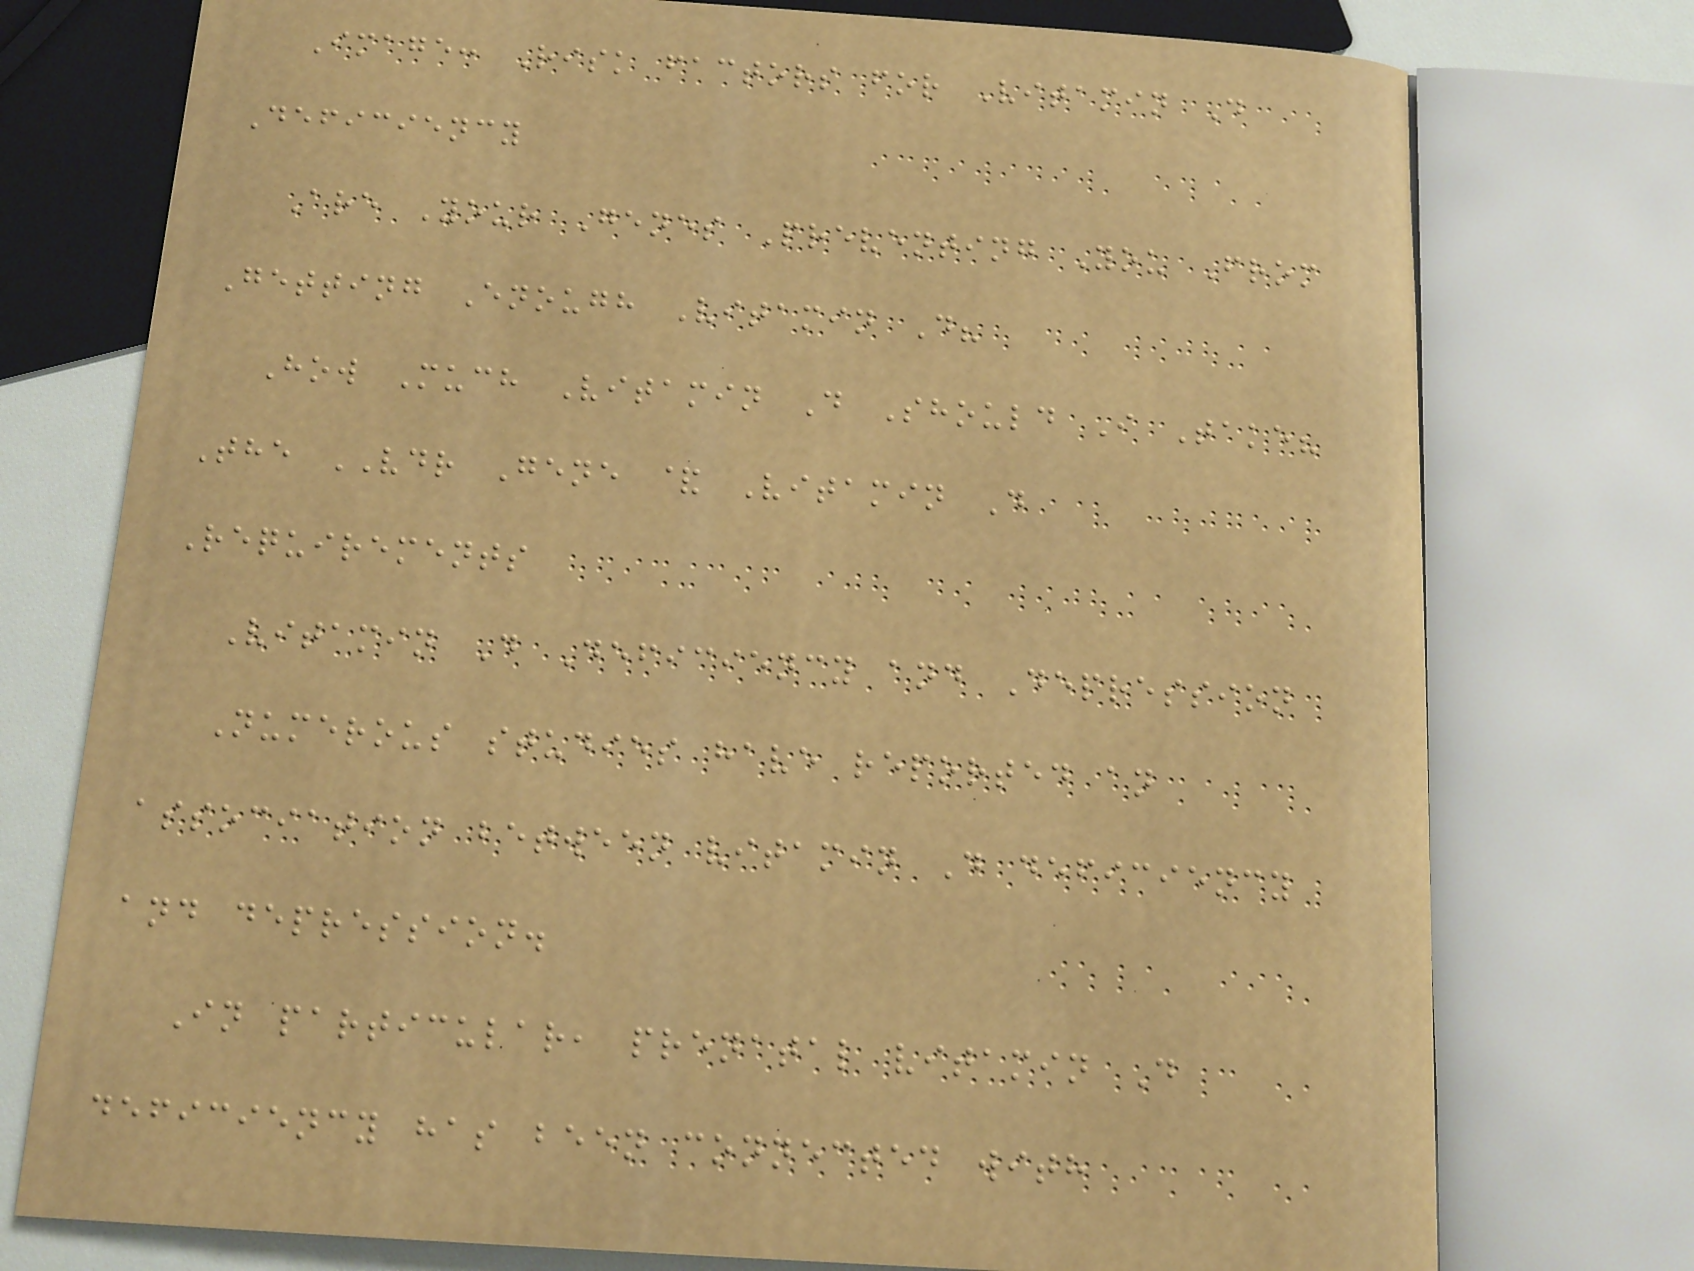Image: Risk factors for Vitamin D
Deficiency
Are Your Genes Preventing You From
Getting Enough Vitamin D?
How Much Vitamin D Should I Take?
The VDR Gene & Vitamin D
Requirements
Vitamin D Deficiency and Depression
Numerous studies have reported an
association between vitamin D deficiency
and depression.
In particular, prenatal vitamin D
deficiency has been connected with
